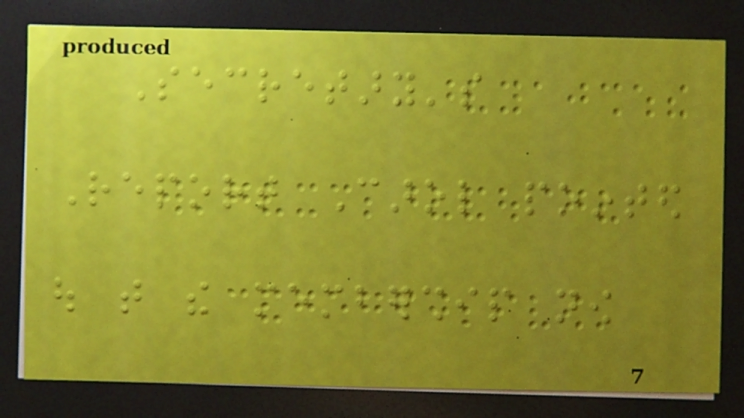Secretary's
Report Carol pointed
out that the membership now
